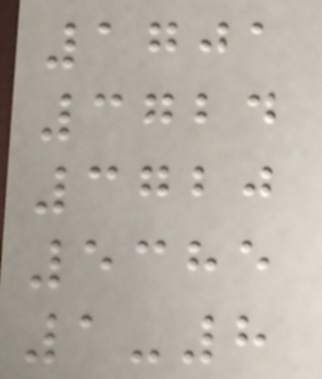1701
3724
3720
5385
1-8
